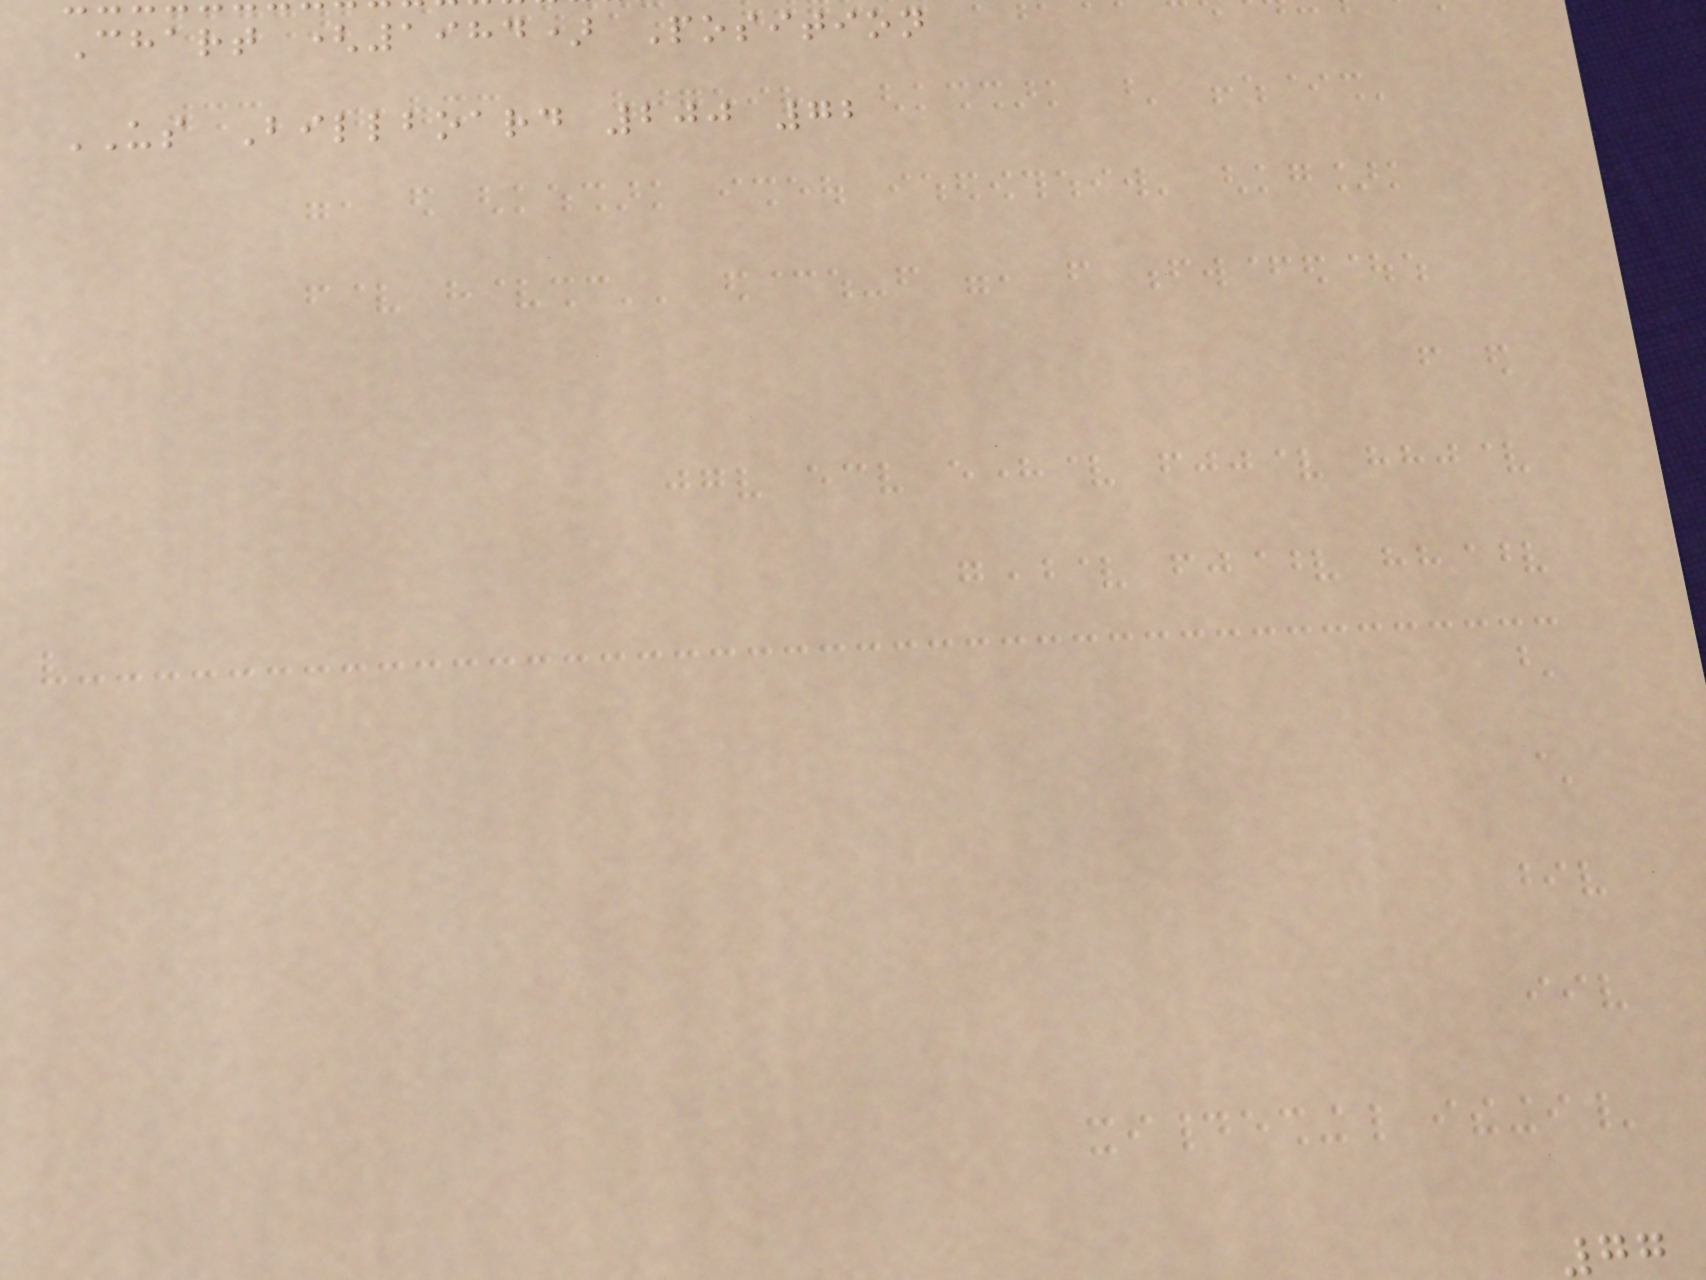Chart (1984) Position
US Billboard 200 72
77
